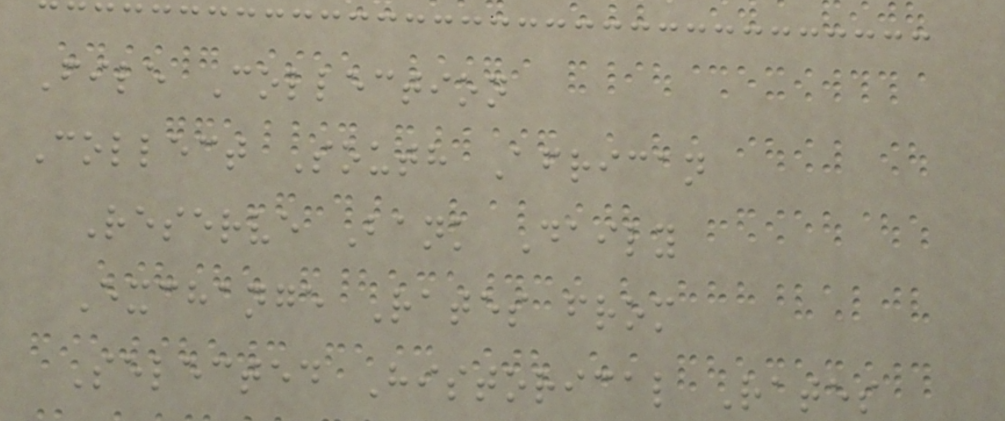File Collection
Collect South African
Reserve Bank Daily
Exchange Rates from
Selected Historical Rates
